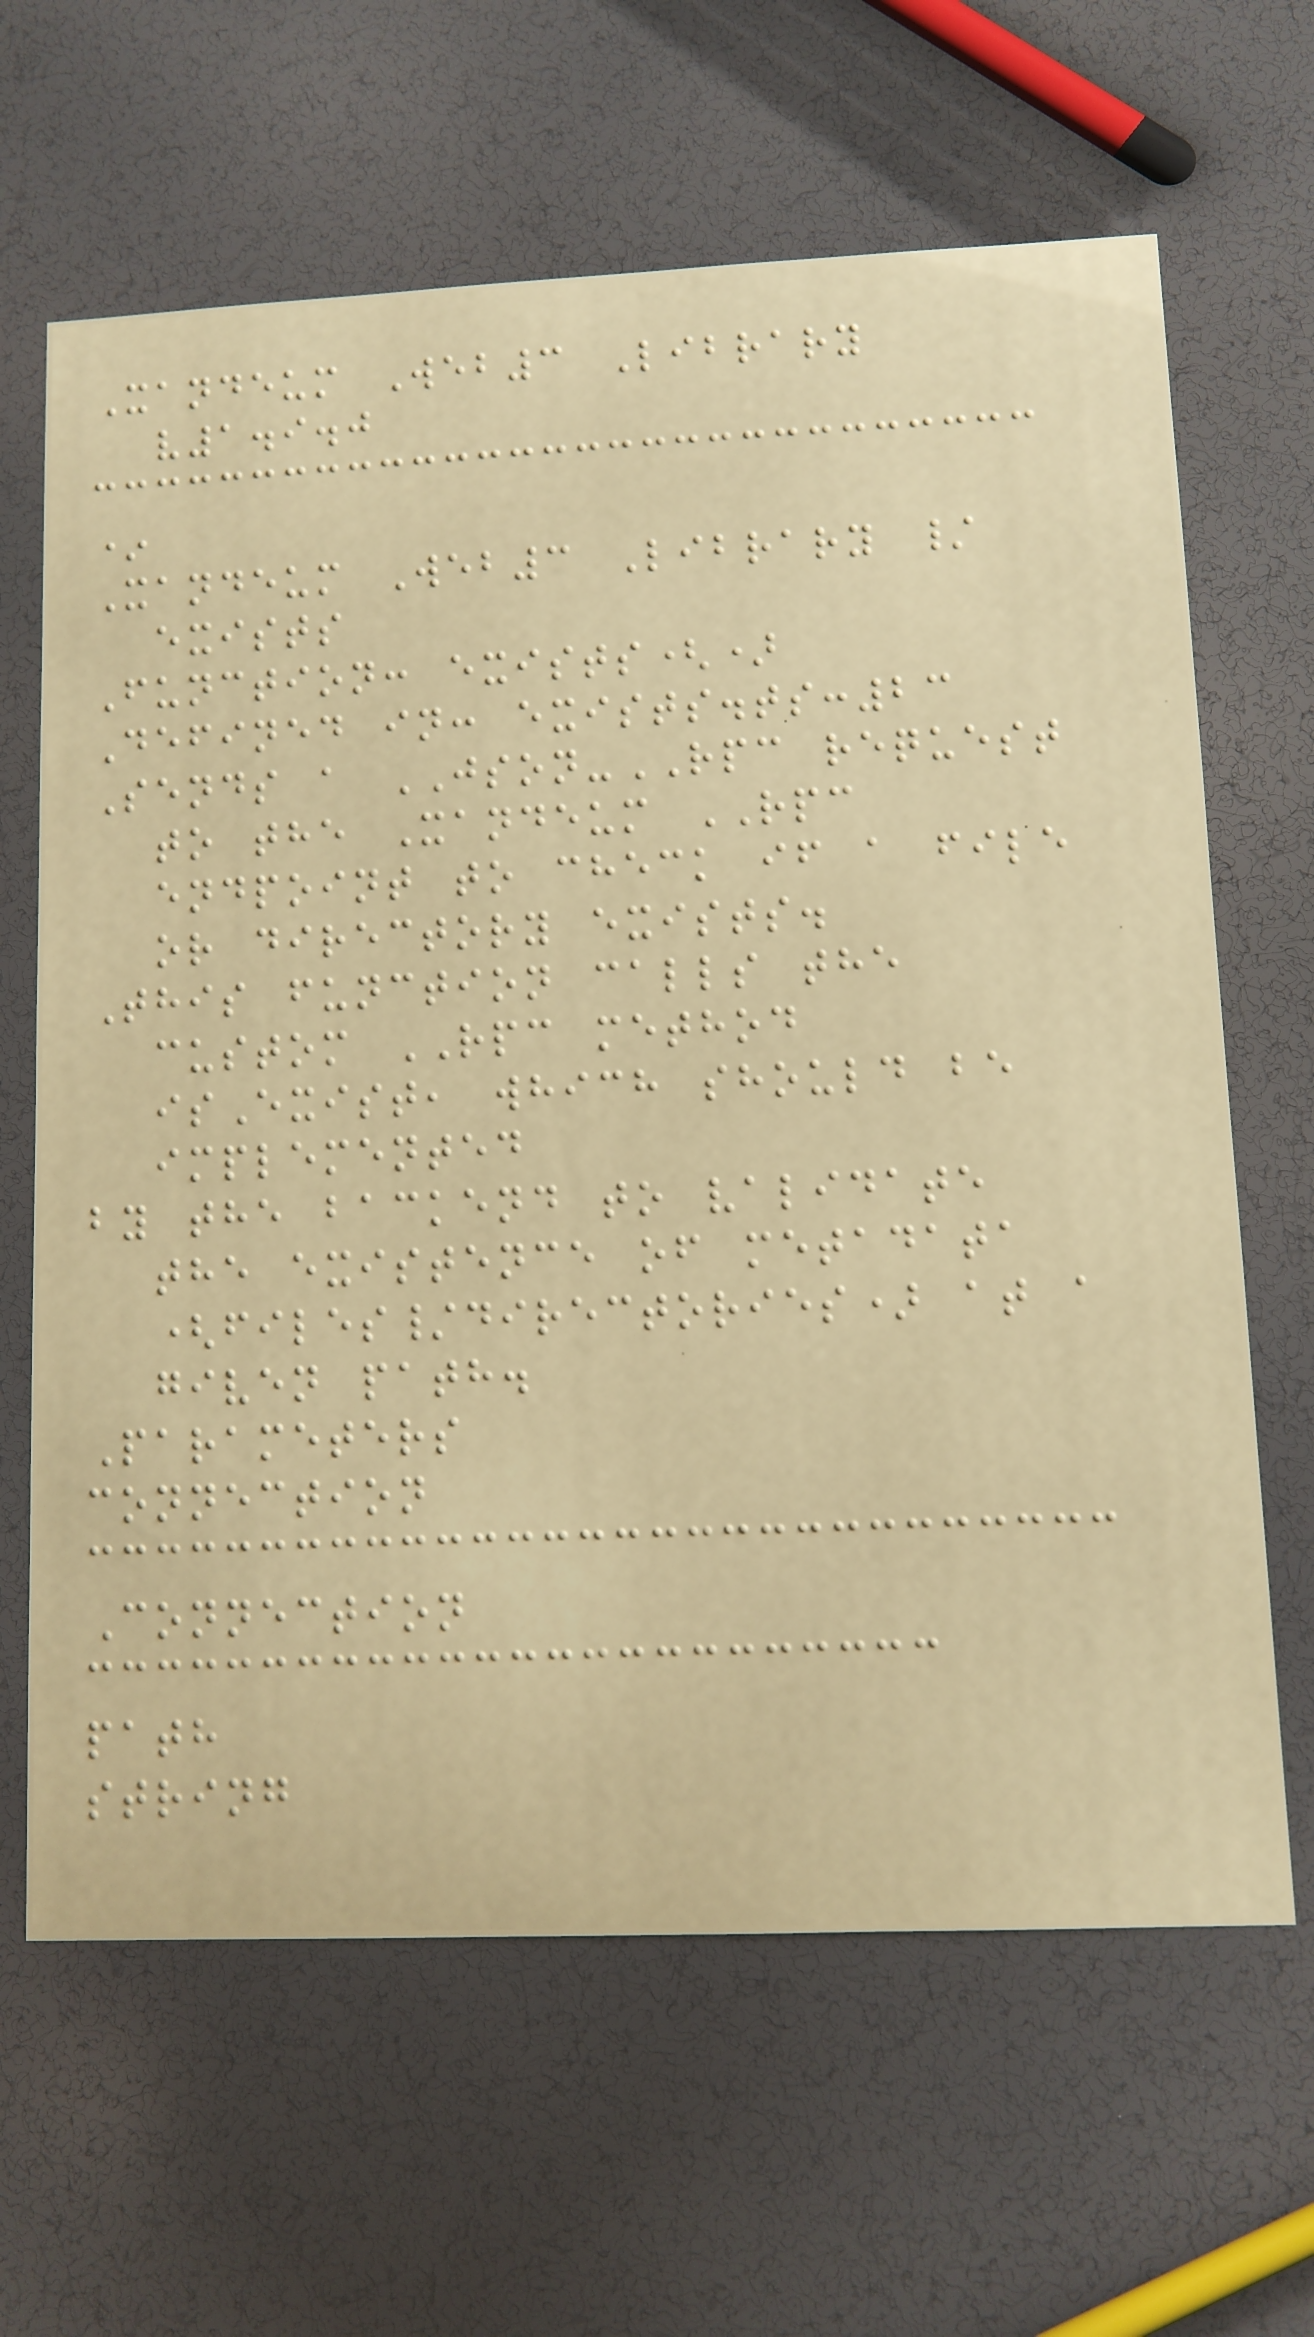Xandeum Web3 Library
v1.9.0
*
Xandeum Web3 Library /
exists
Function: exists()
Defined in: exists.ts:23
Sends a JSON-RPC request
to the Xandeum RPC
endpoint to check if a file
or directory exists.
This function calls the
custom RPC method
isExist, which should be
implemented
by the backend to validate
the existence of metadata
(files/directories) at a
given path.
Parameters
connection
Connection
path
string
